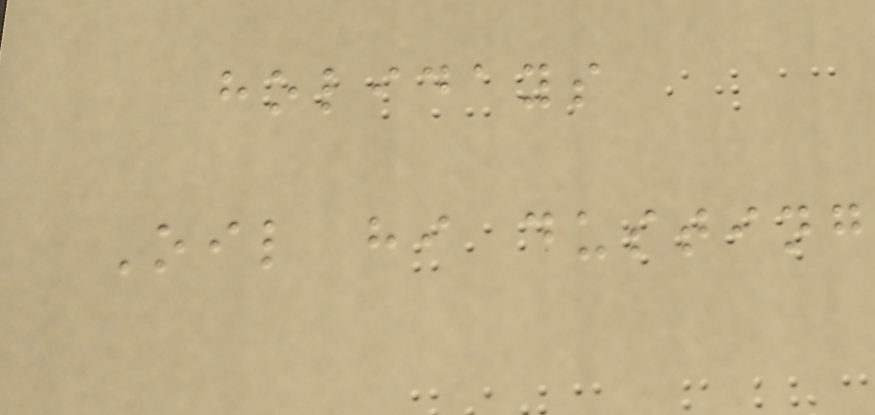holidays
Oil hi dusting
